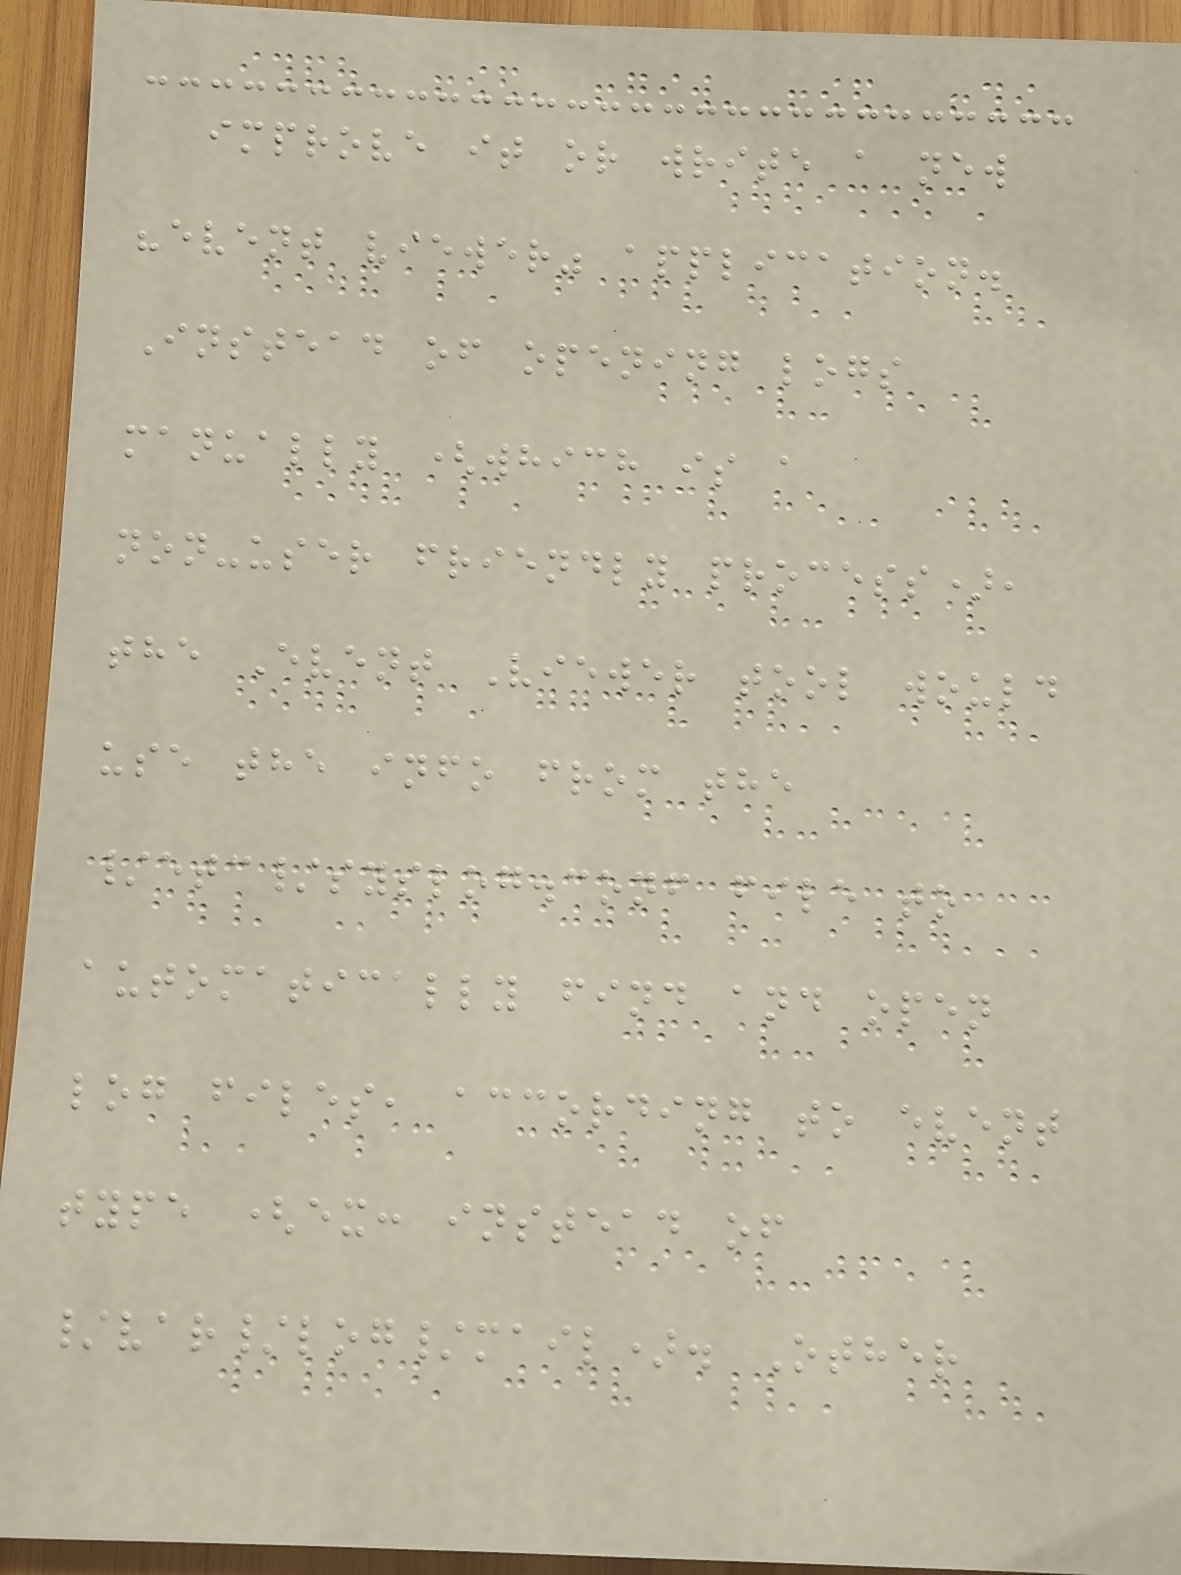improve it or write a new
"event viewer" application.
Instead of opening logs
manually (which is a
non-user friendly process),
the Event Viewer tool would
use the info from the
/etc/syslog.conf file to
automatically find and open
log files, according to event
type (ex: instead of
/var/log/mail). Other
